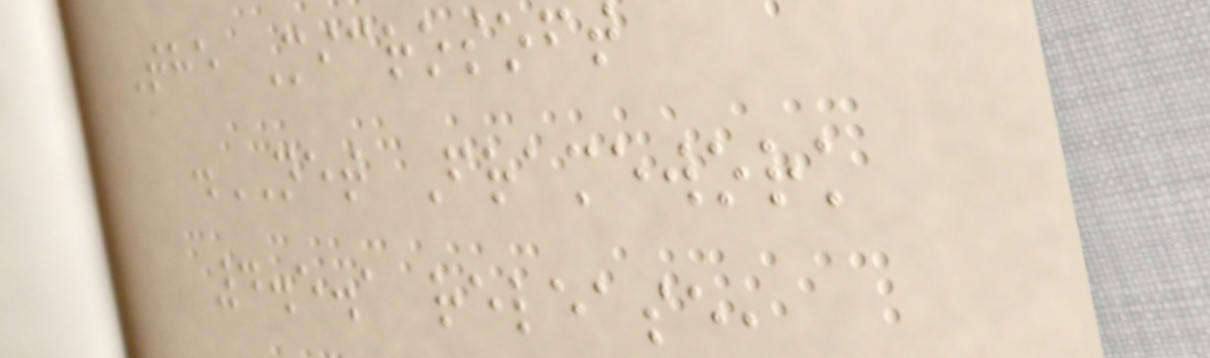The Microsoft
.NET Framework
4.5.1 release,
